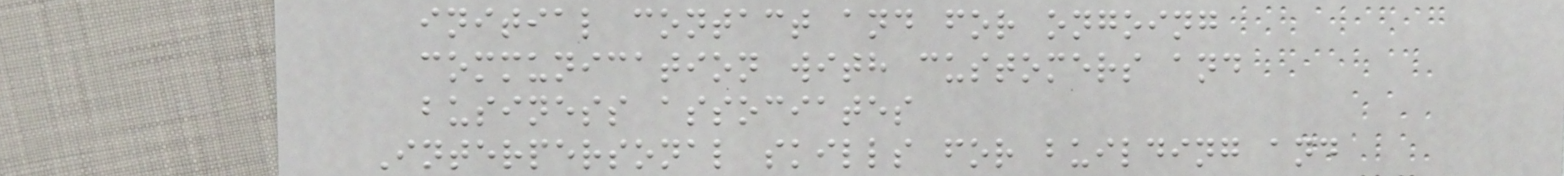initial contact and for ongoing
communication with customers and
business associates
Interpersonal skills for building and
